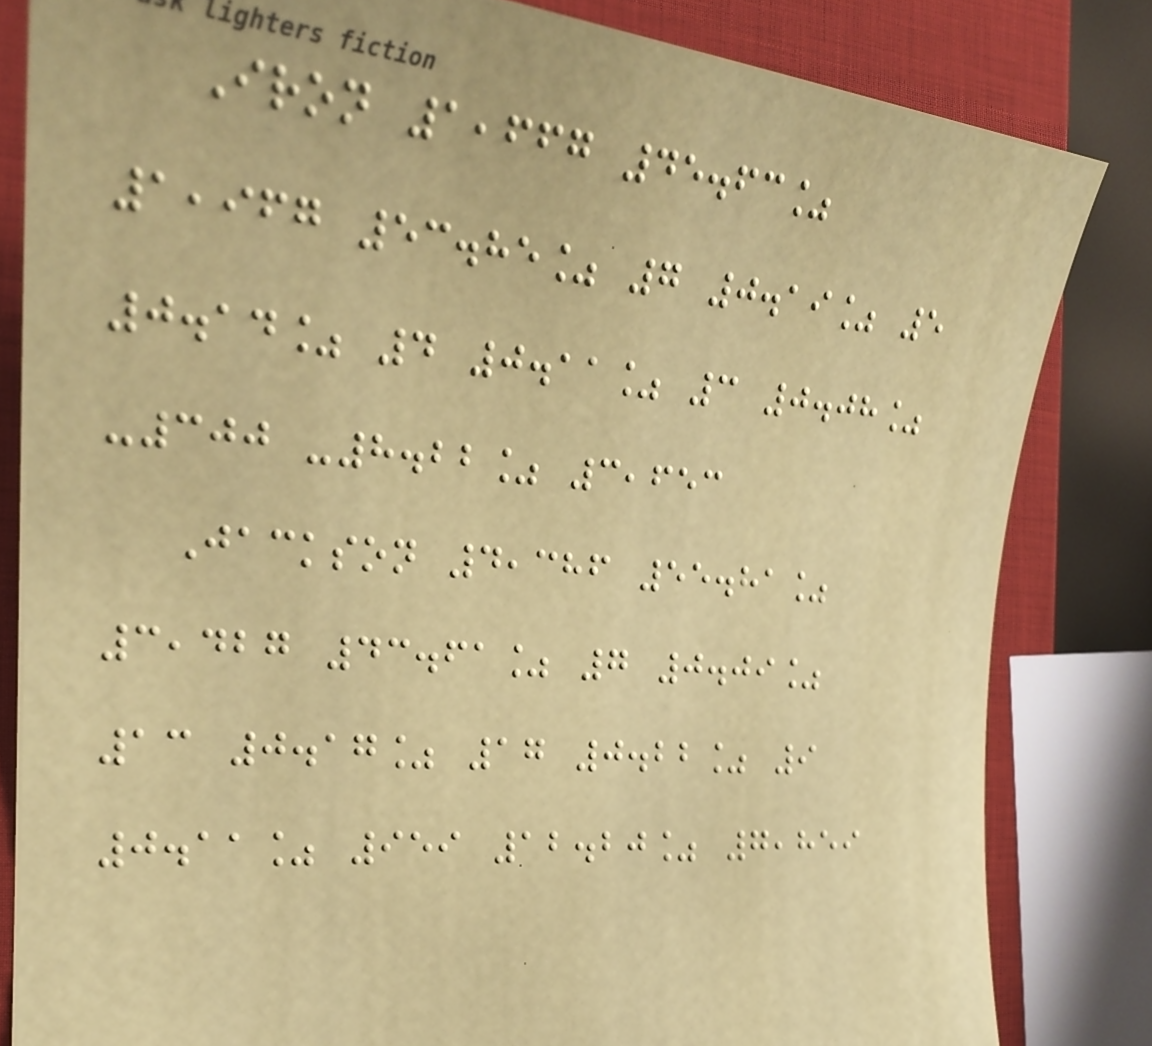Iron 1,667 45.63%
1,967 53.85% 7 0.19% 5
0.14% 4 0.11% 3 0.08%
-300 -8.22% 3,653
Jackson 4,386 55.81%
3,427 43.61% 7 0.09%
13 0.17% 17 0.22% 9
0.11% 959 12.20% 7,859
